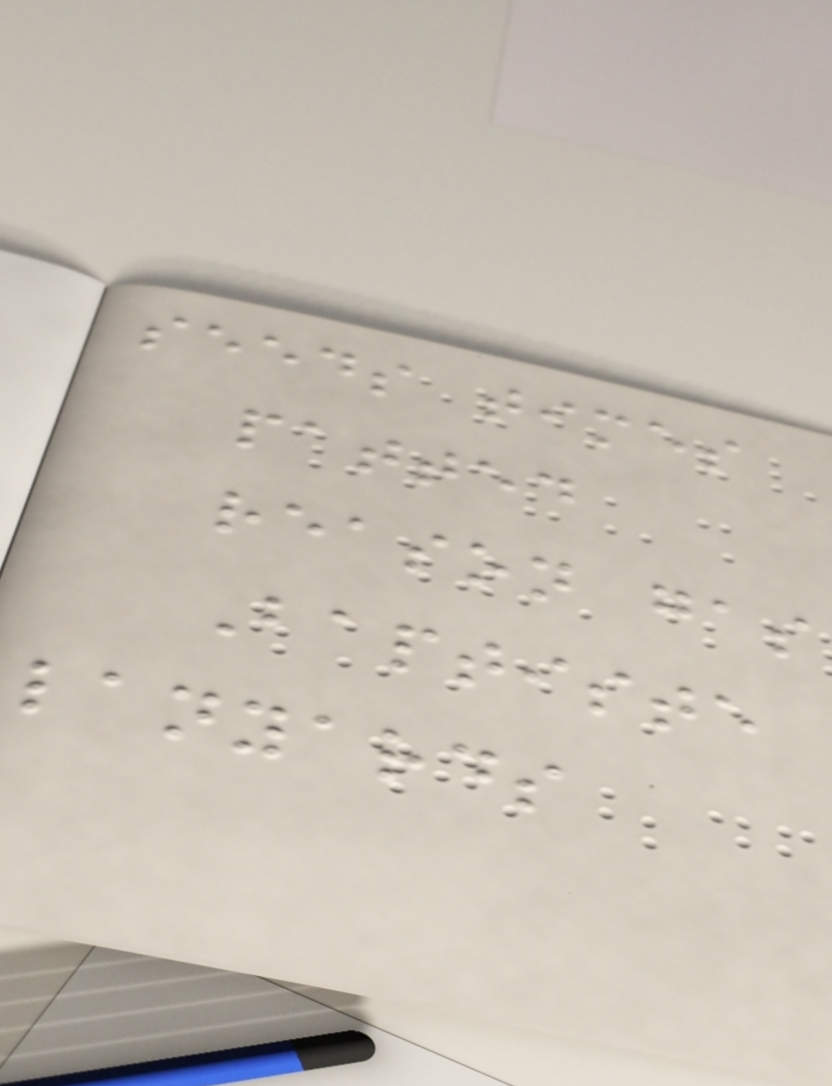seeds times
patted
reason gas
Baptiste
lanyards
